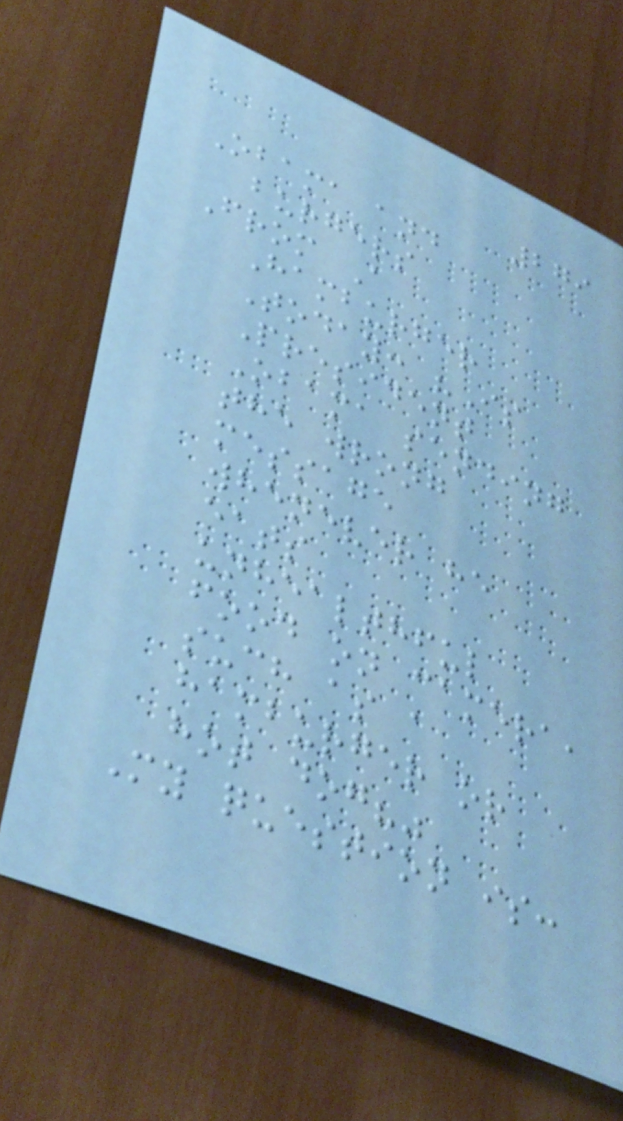279
Obama and
burgers
From A
Hamburger
Today: "Is
President
Obama sending
the wrong
message
whenever he
eats
unhealthful
food on camera,
such as a
hamburger or
hot dog?"
My question is:
